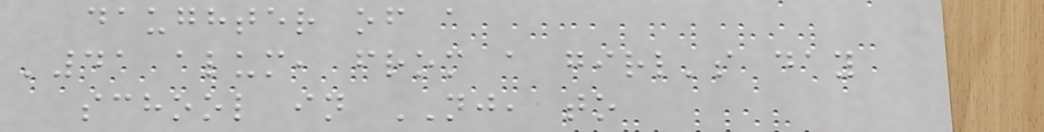daughter of a
'41 alum, from a girl's day
school in NJ, to
